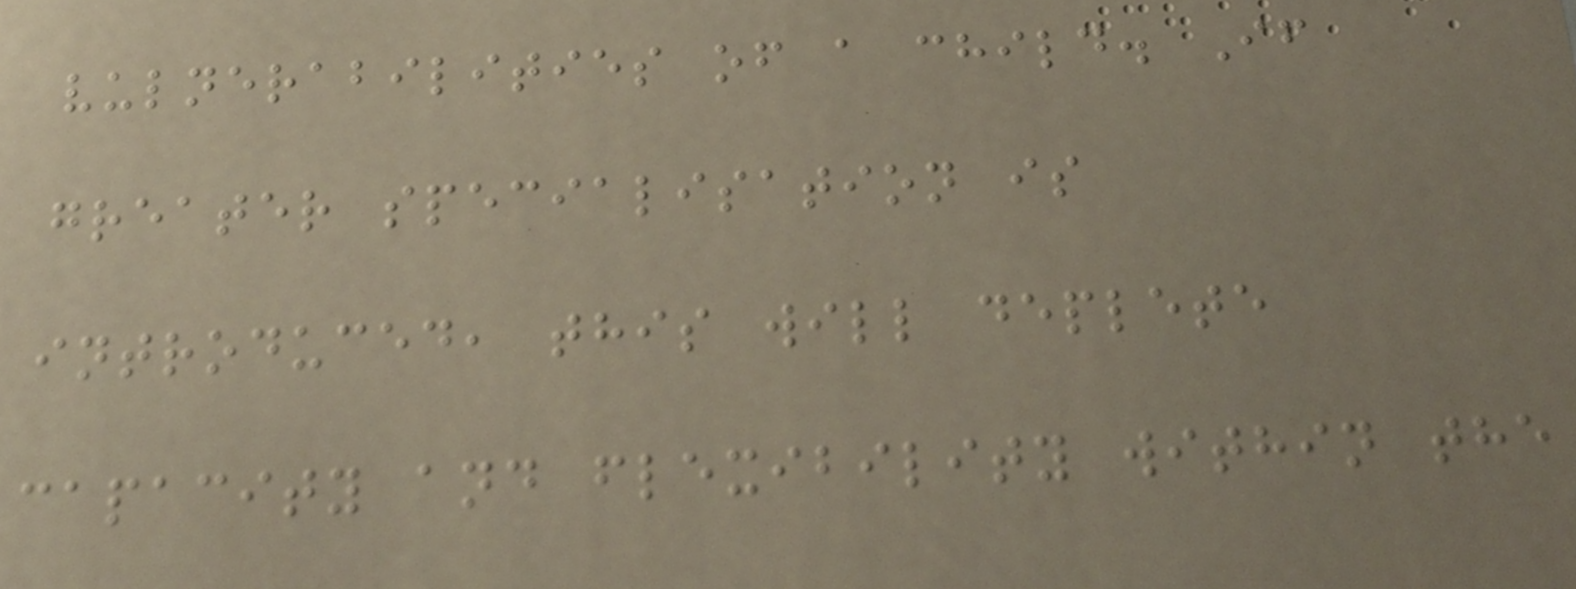vulnerabilities of a child. If
greater specialisation is
introduced, this will deplete
capacity and flexibility within the
